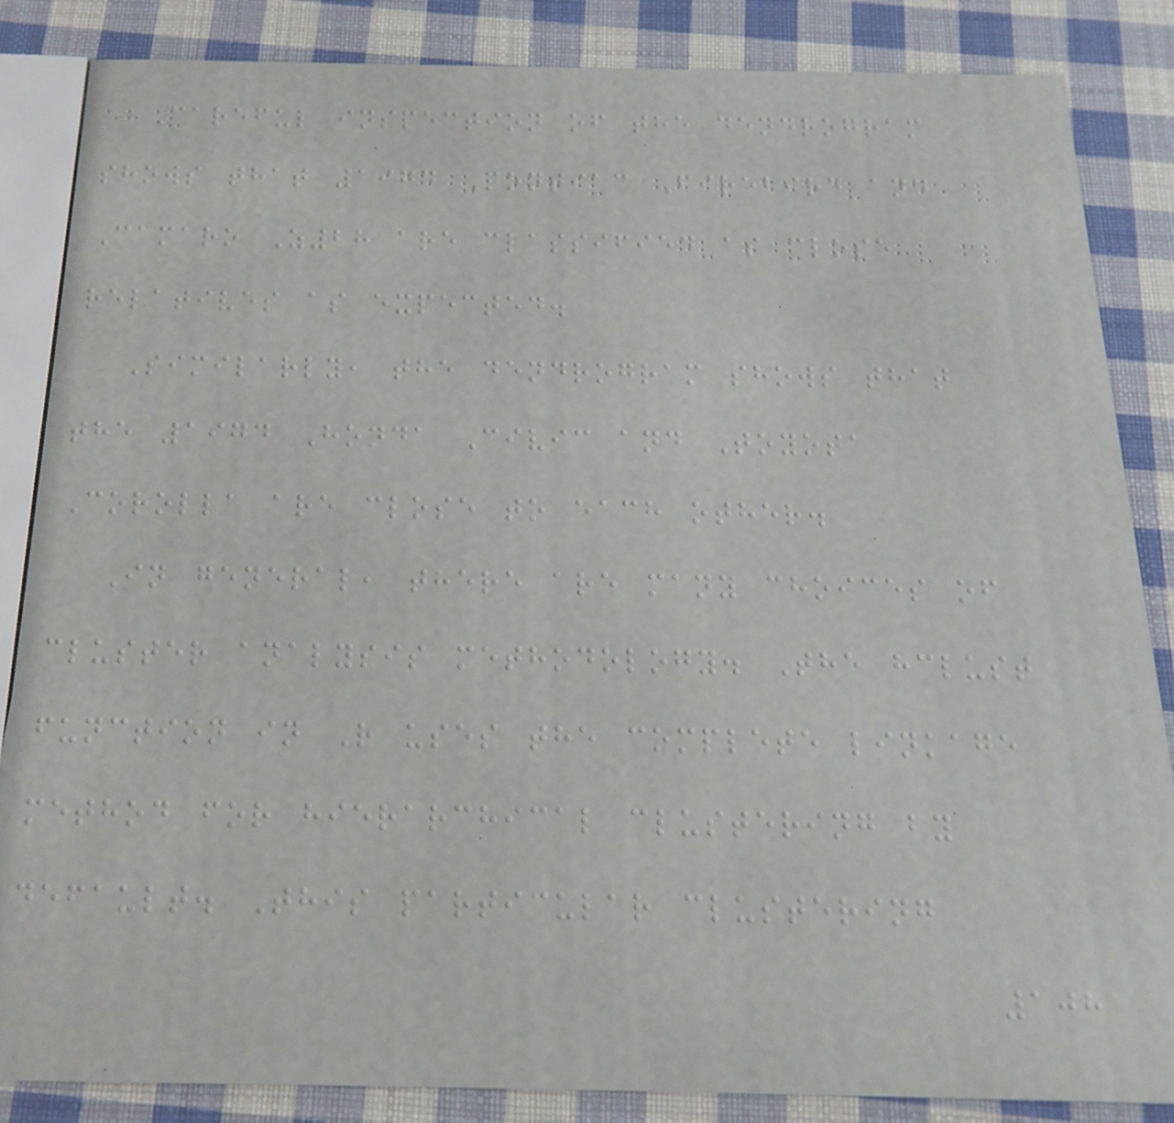Careful inspection of the dendrogram
shows that 1974 Pontiac Firebird and
Camaro Z28 are classified as close
relatives as expected.
Similarly, the dendrogram shows that
the 1974 Honda Civic and Toyota
Corolla are close to each other.
In general, there are many choices of
cluster analysis methodology. The hclust
function in R uses the complete linkage
method for hierarchical clustering by
default. This particular clustering
108
